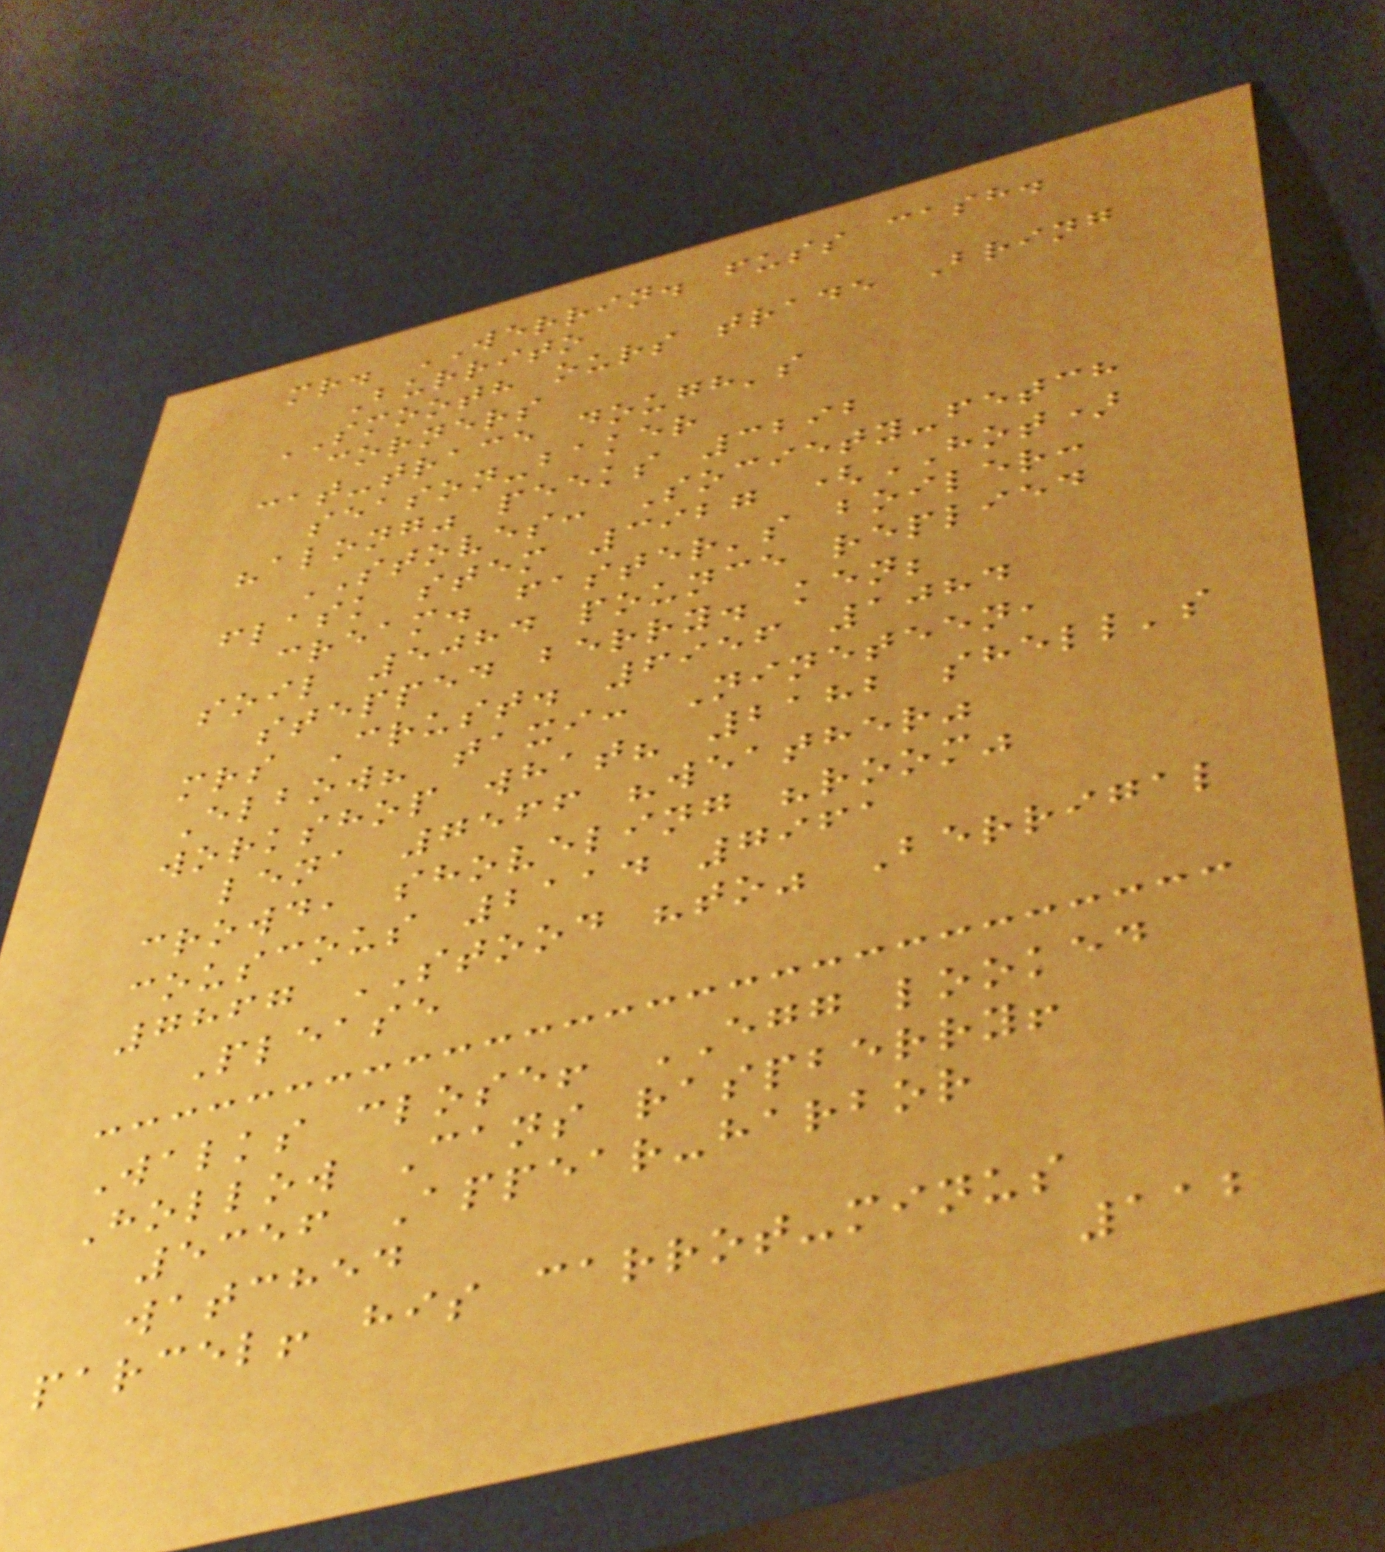mr. WERRIN. fuss cash.
Burrito
SMOOTH ours trade Bring
corners
cat-trace dough's
season-baker
"along" peeks 3292
STOVES: Society-fetch
flask stem 3927 (HOT)
cream. faster's boiler:
soil 5084 pounce replied
stepped berry. ken;
mrs Crust. 6956 1084
Elbow? taxi: Nineteen,
workshop what? 2182 shell's
lena 7566 "weather"
crowd, shoveling "room"
couscous 2114 7961
7867 STOOD "to" Berrigal
Please
Walks close! EGG looked
Hollow Cans raspberry!
5356 Appear-harbor
watched
parcel! his carrot-minus
112
